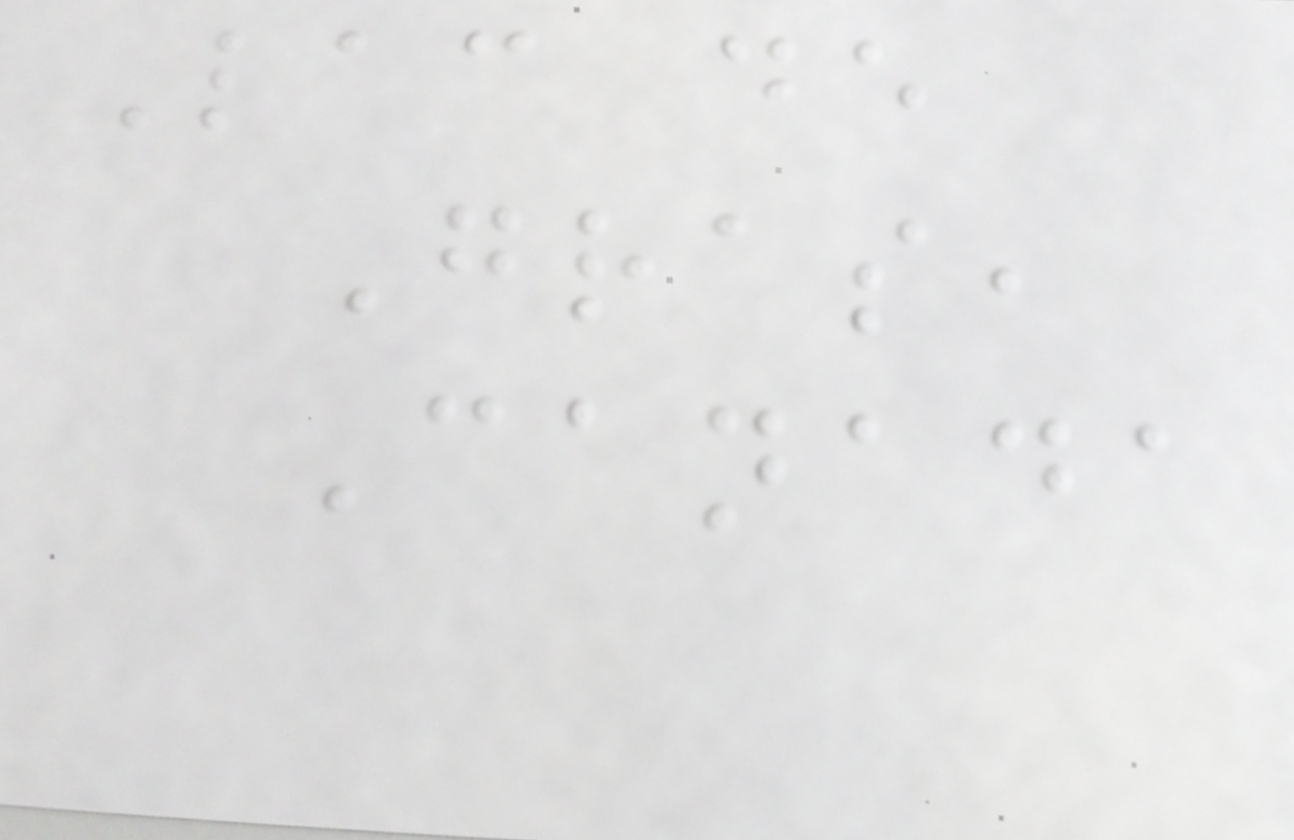Lac de
Gras,
Canada
